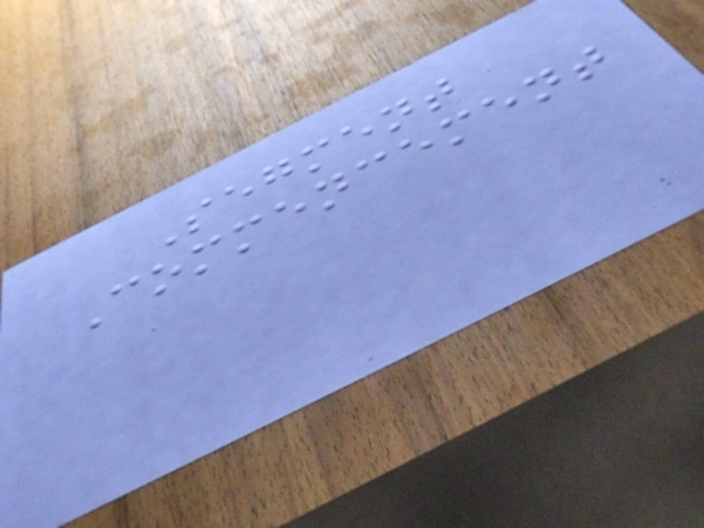Segment
Commencement
